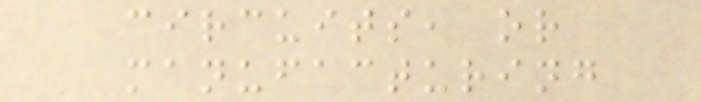circuits, or
manufacturing
